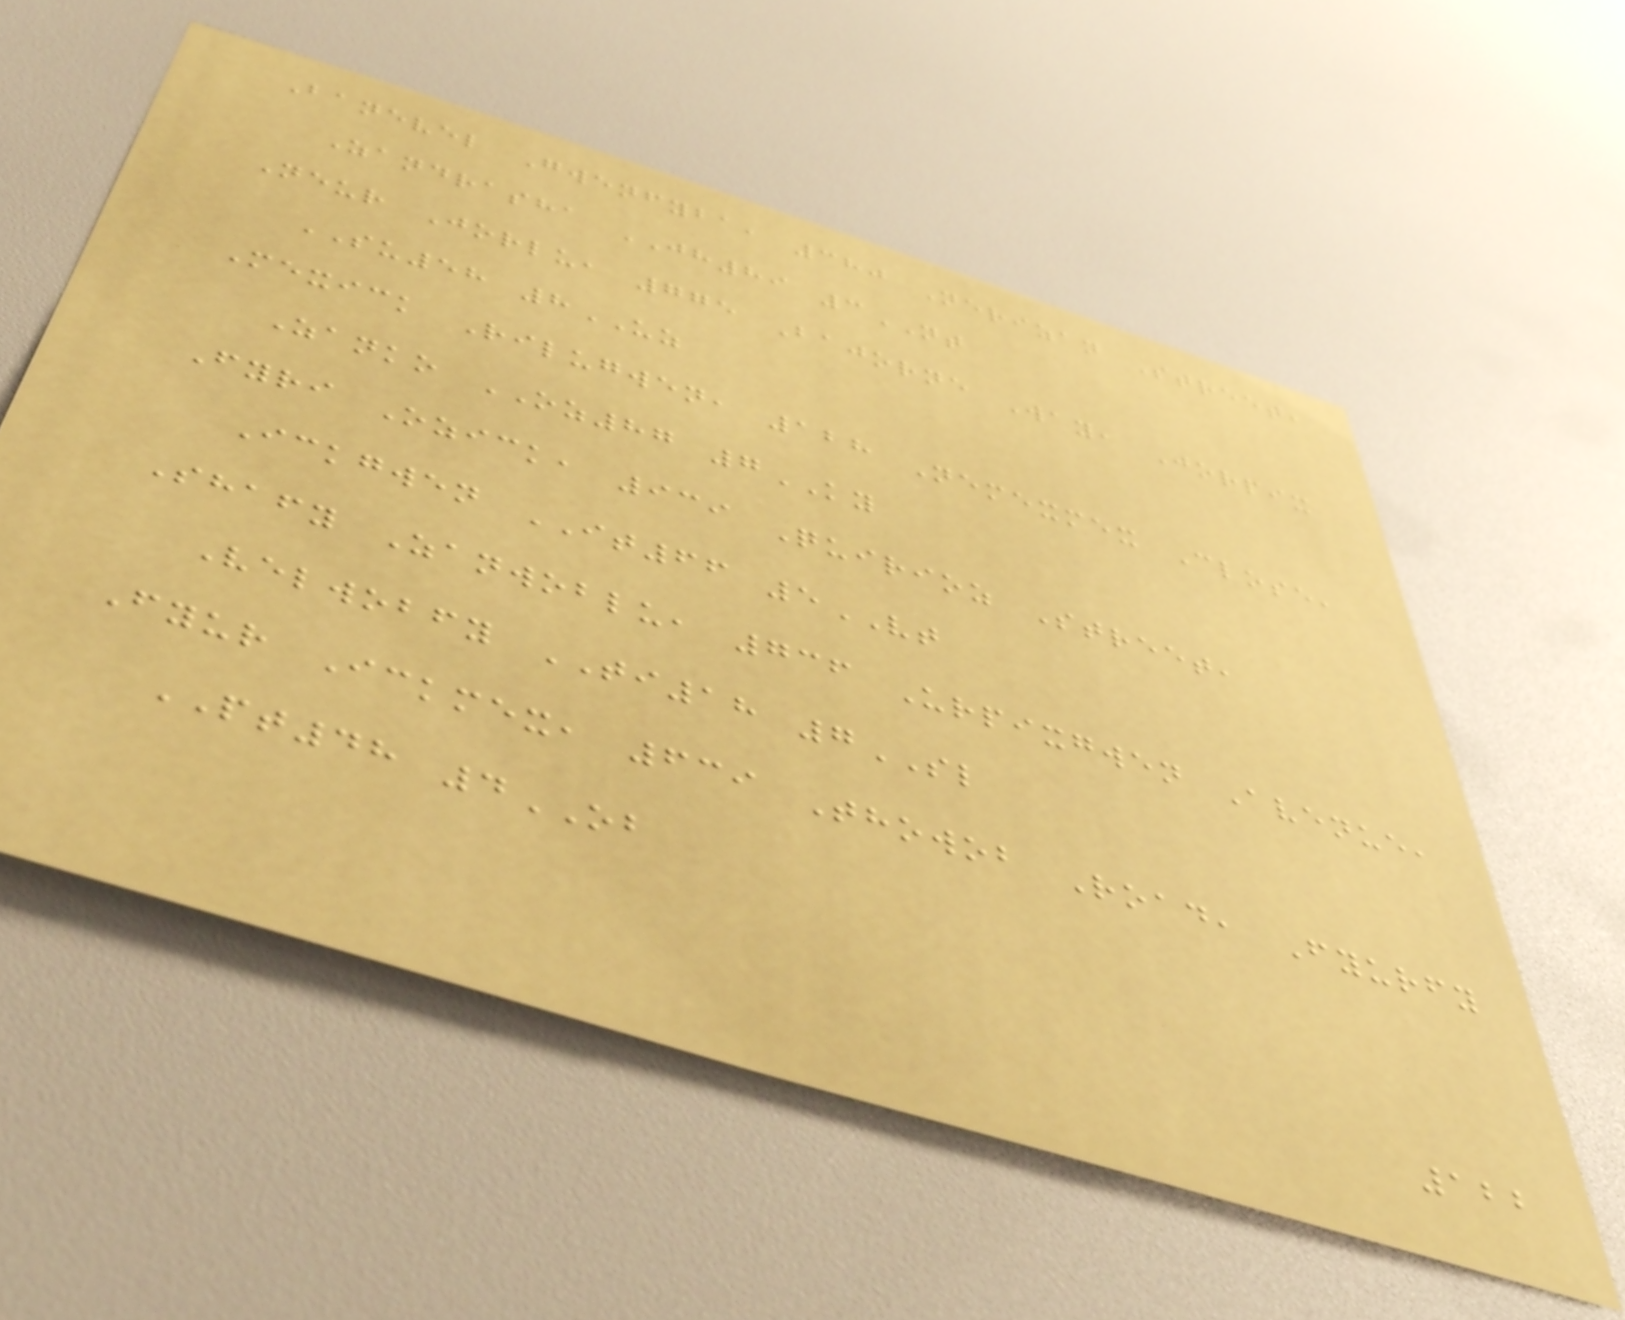Banevel Gwenfyba, 380 Nerizan Street,
Zandrasha JH89 3NT
Neur Jorlu, 775 Bajorne Way, Jorpix
SU58 8UZ
Mexick Rilugwen, 128 Nemexmex Close,
Zanko OZ87 7KY
Fyri Ozick, 939 Quirioz Street,
Ickgwen IT66 5VT
Shafy Zanwoblu, 736 Urpixgwen Avenue,
Velwobfy TI18 7SL
Fyur Ickmex, 639 Thowob Road, Fyurfy
PT48 4OB
122
